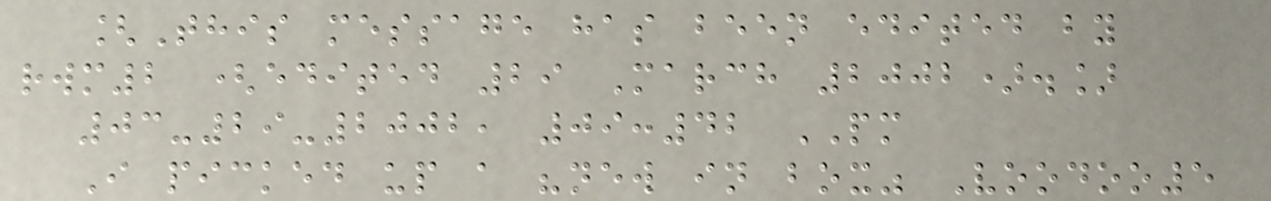[This message has been edited by
rwm2 (edited 29 March 2002).]
03-29-2002, 09:42 PM
I picked up a "new in box" Voodoo5
